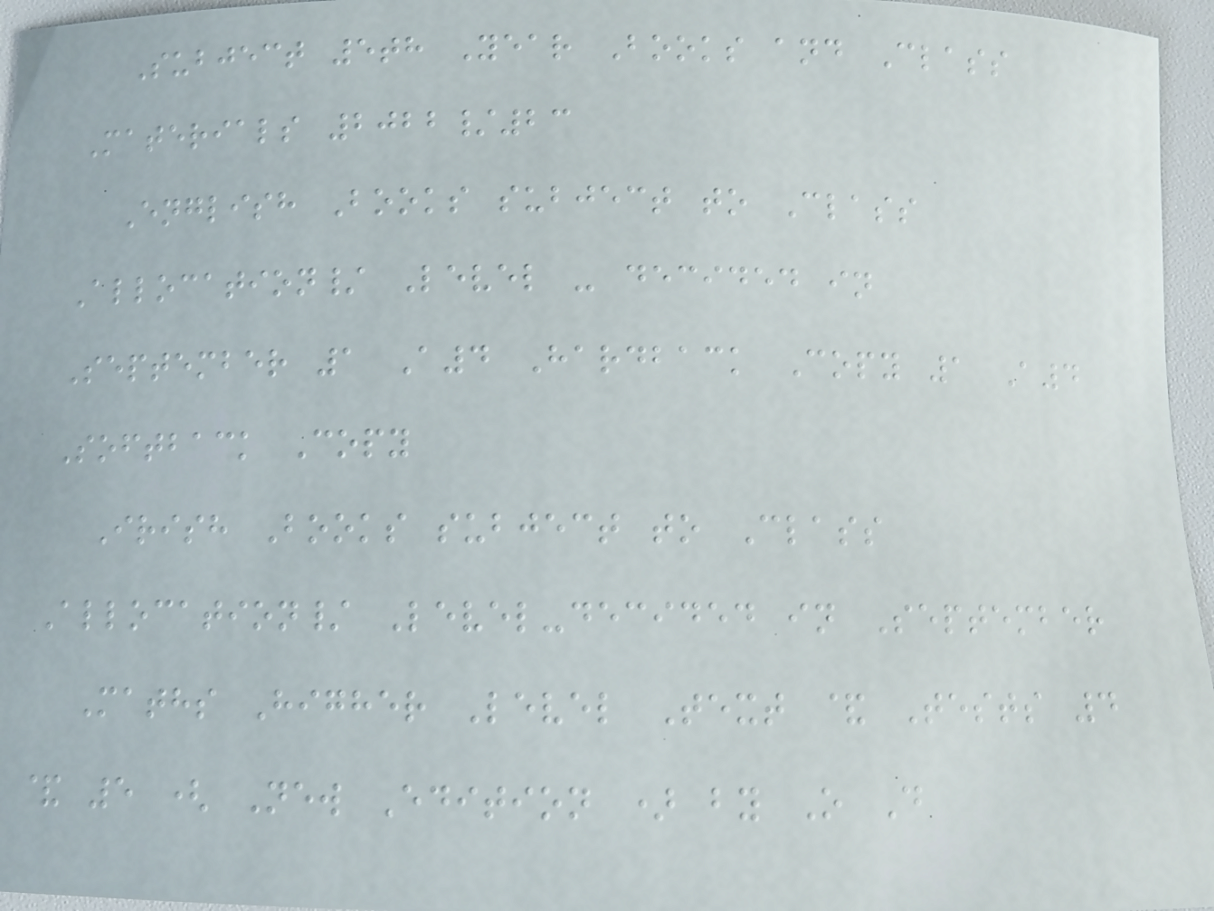Subject 5th Year Books and Class
Materials 2022/23
English Books subject to Class
Allocation/ Level - decided in
September 1 A4 Hardback Copy 1 A4
Softback Copy
Irish Books subject to Class
Allocation/ Level-decided in September
Maths Higher Level Text & Tests 4
& 5 ( New Edition ) by O D
